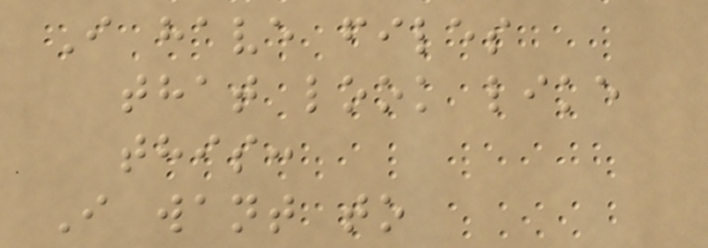I have files
that look like
this:
I want to
